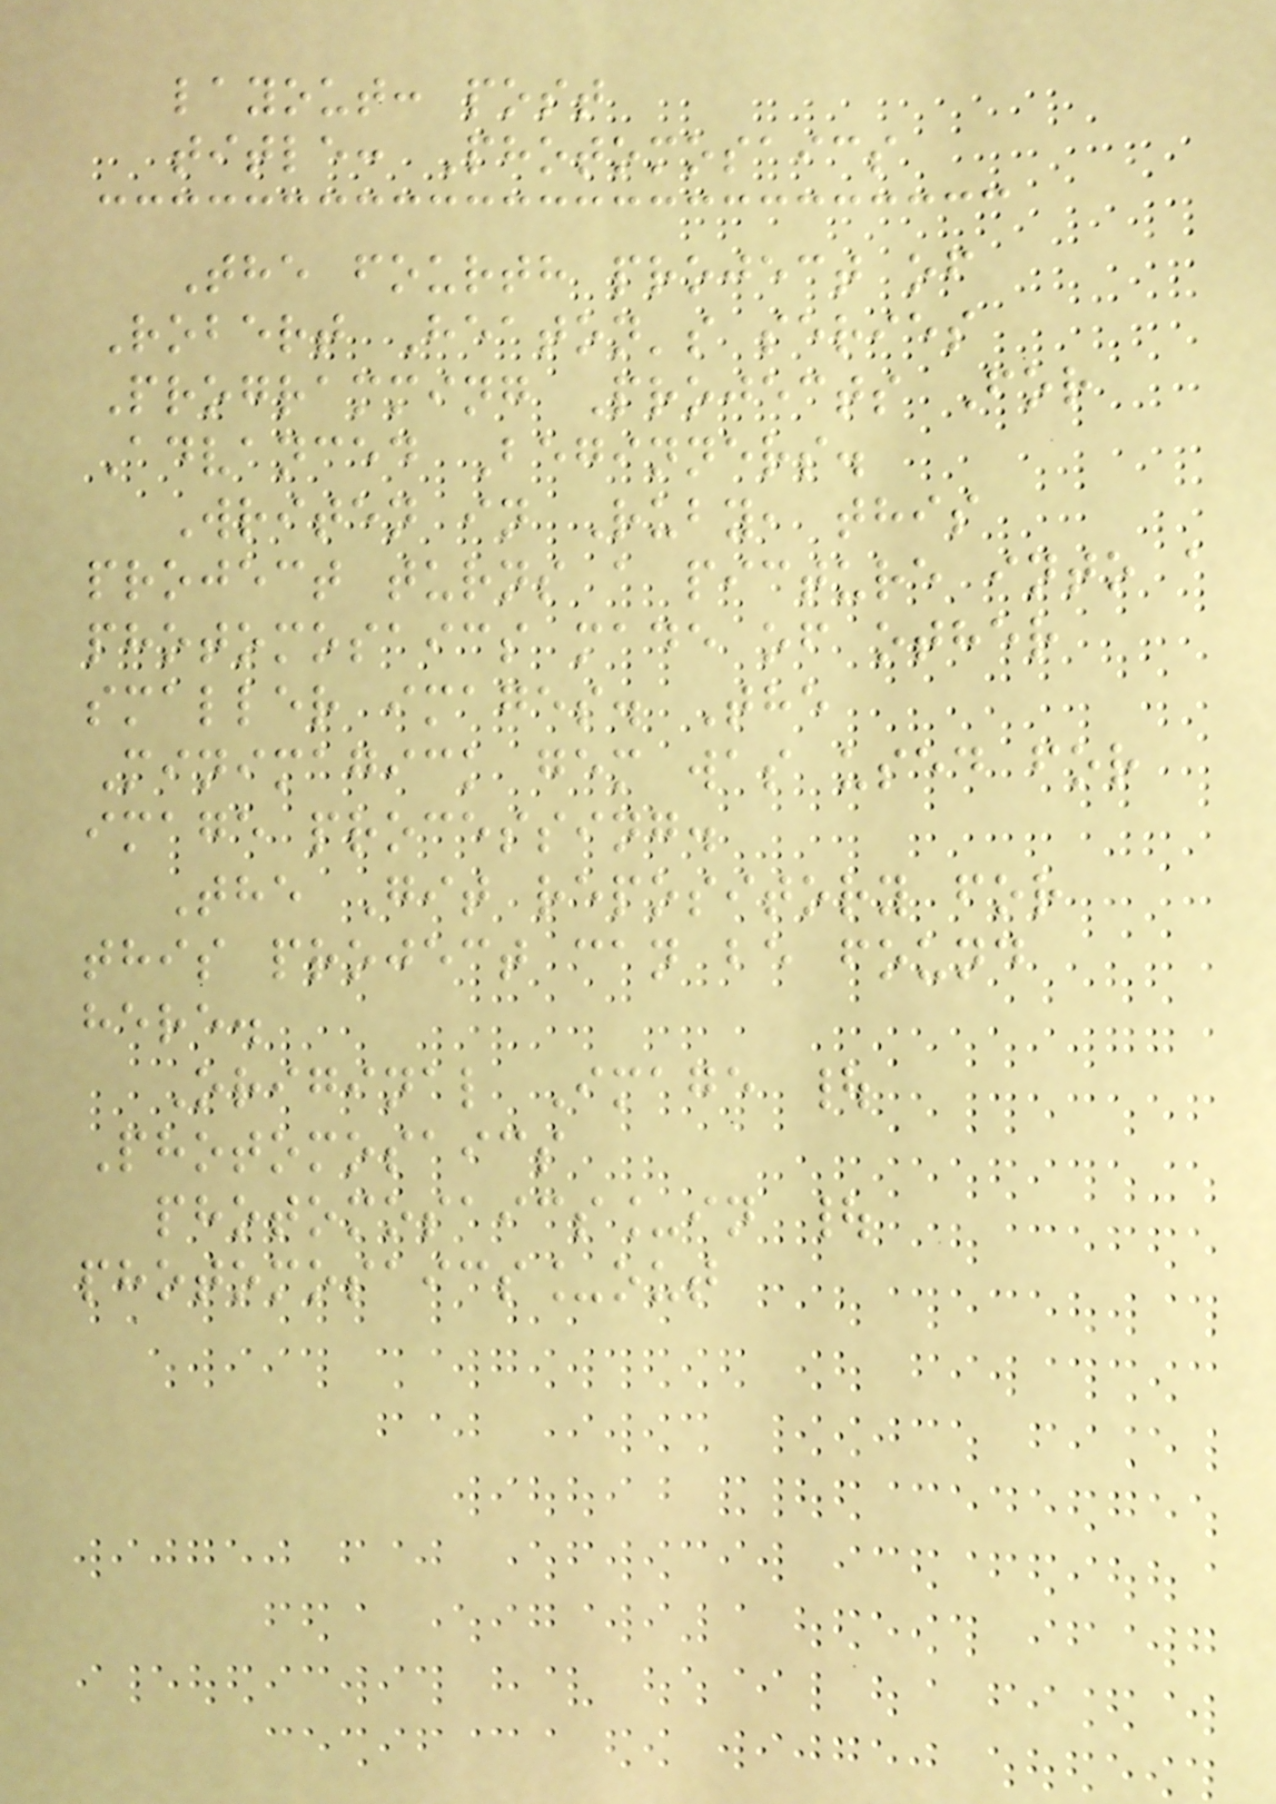layout: post
title: Photomosaics
The fourth project of
Robert Heaton's series
Programming Projects For
Advanced Beginners.
Writen in Ruby, this
project turns a picture into a
photomosaics made of other
smaller images. The
Minimagick gem was used for
image processing.
The Git repository for
this project can be found
here.
Original Image |
Photomosaics
photomosaics_in |
photomosaics_out
